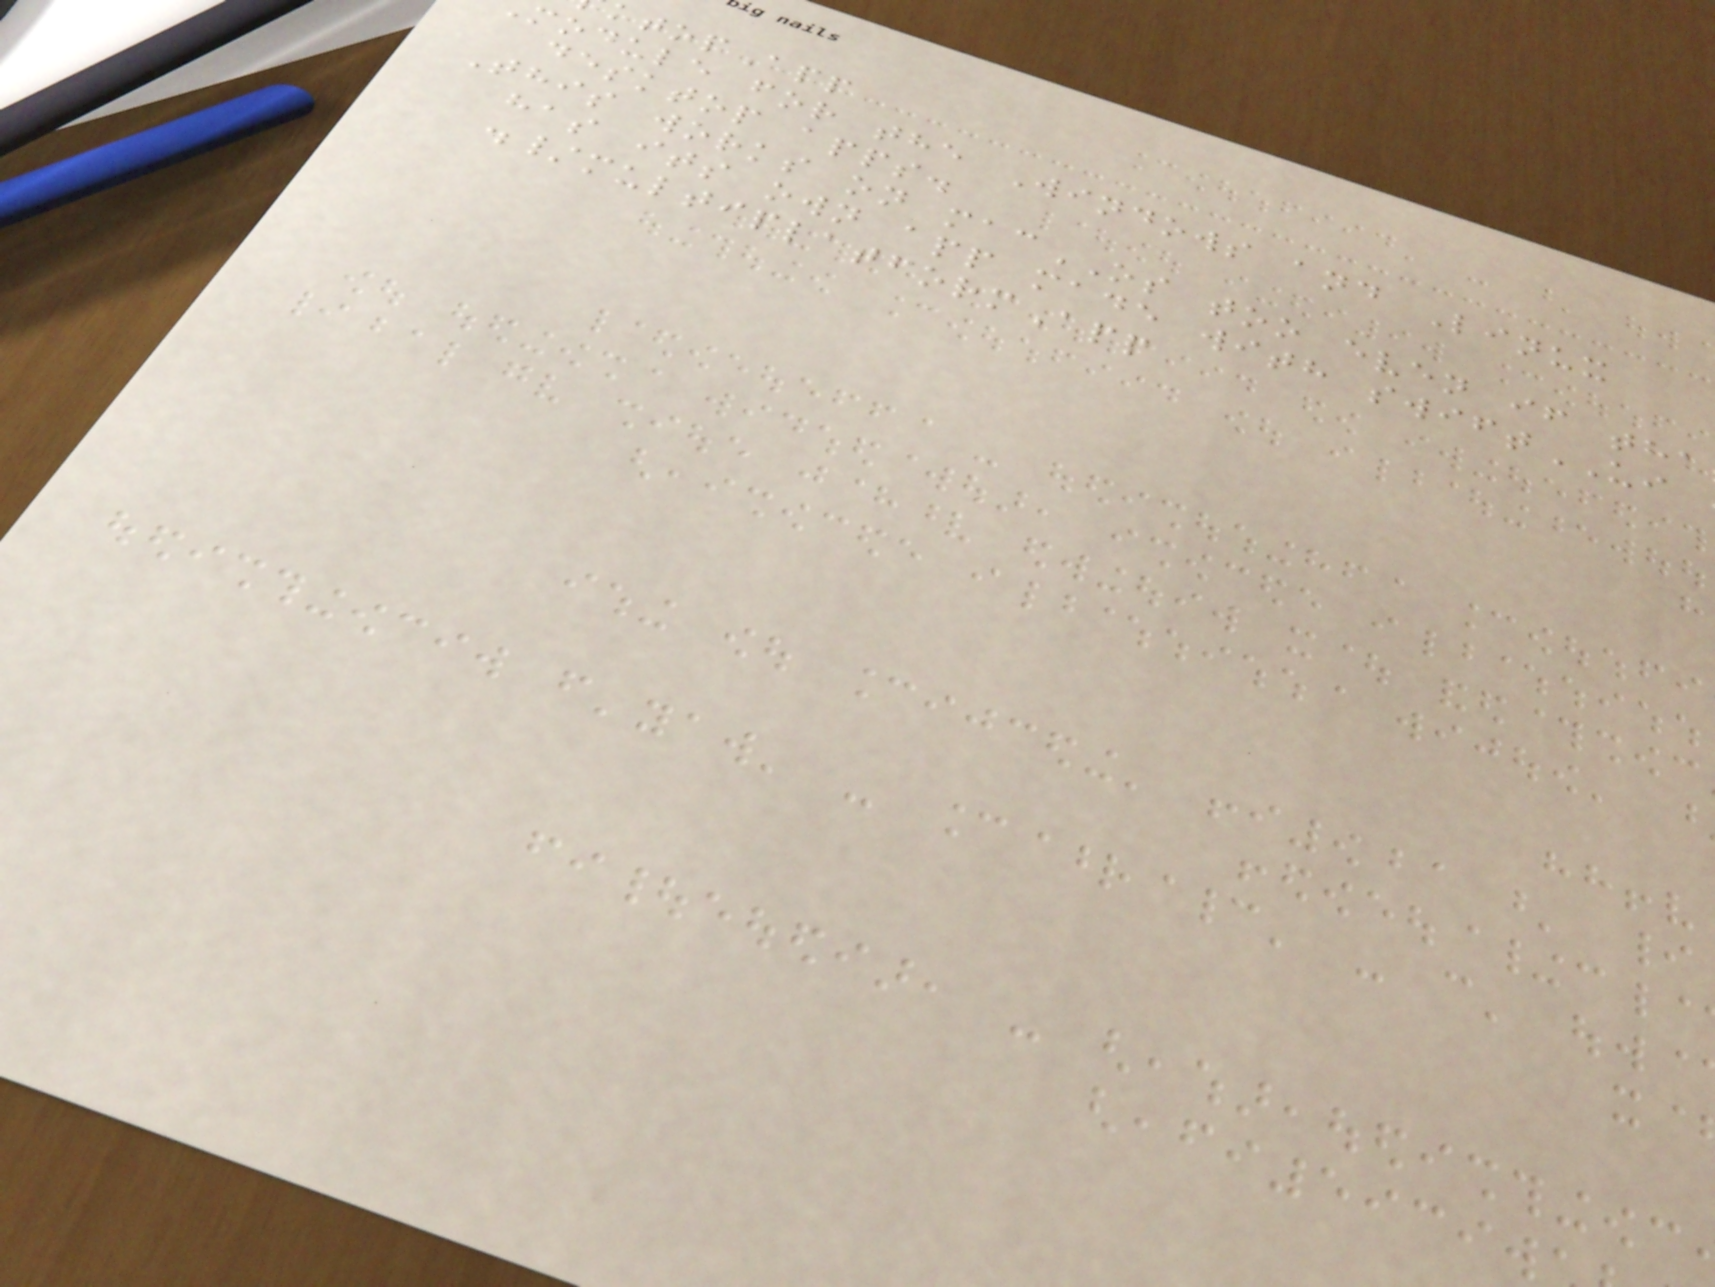ktopApp
module for the Windows and Linux
desktop apps.
This works on macOS too even if tha
has its own app made with swiftUI
./multiplatformApp
